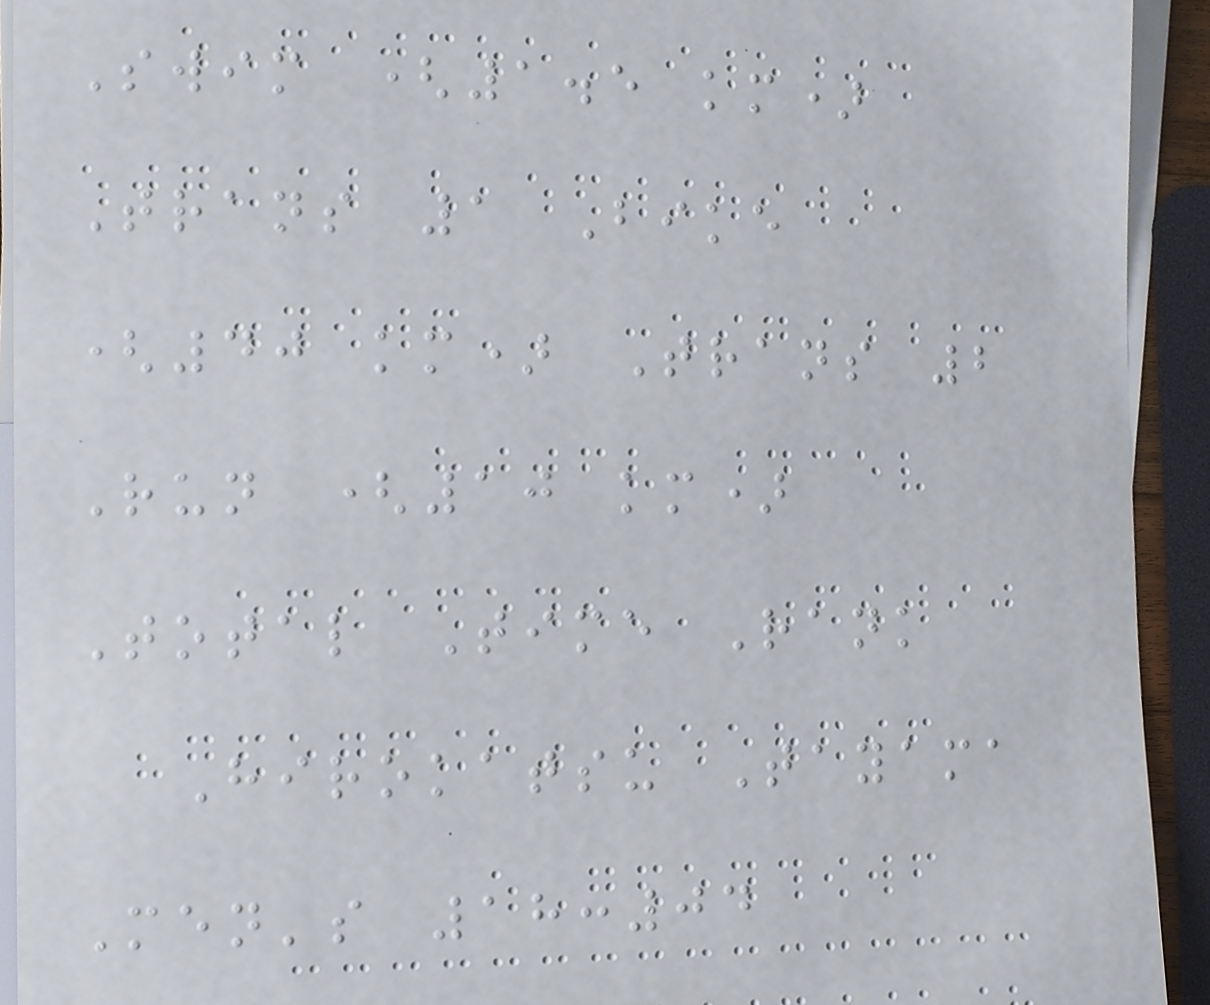Swim (1.5 km)
Trans 1 Bike
(40 km) Trans 2
Run (10 km)
Total Time Rank
Hirokatsu Tayama
Men's 18:04
